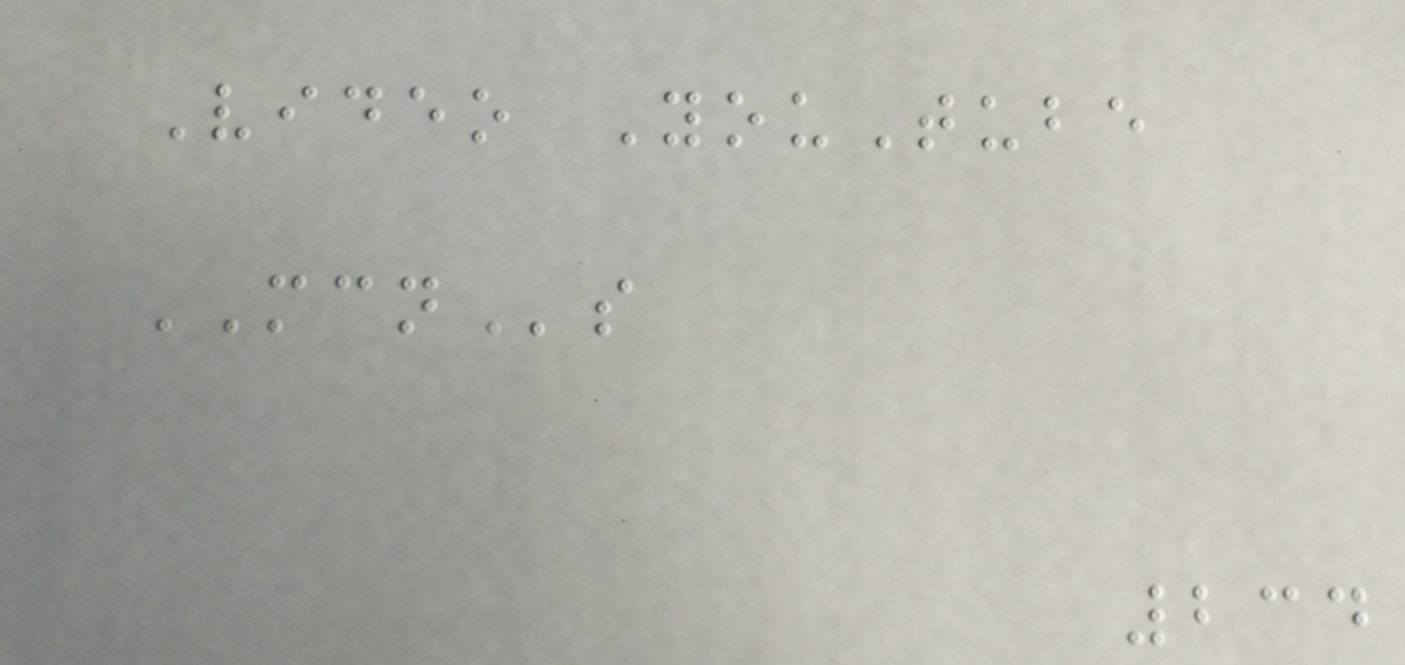Video YouTube
MCNs
234
